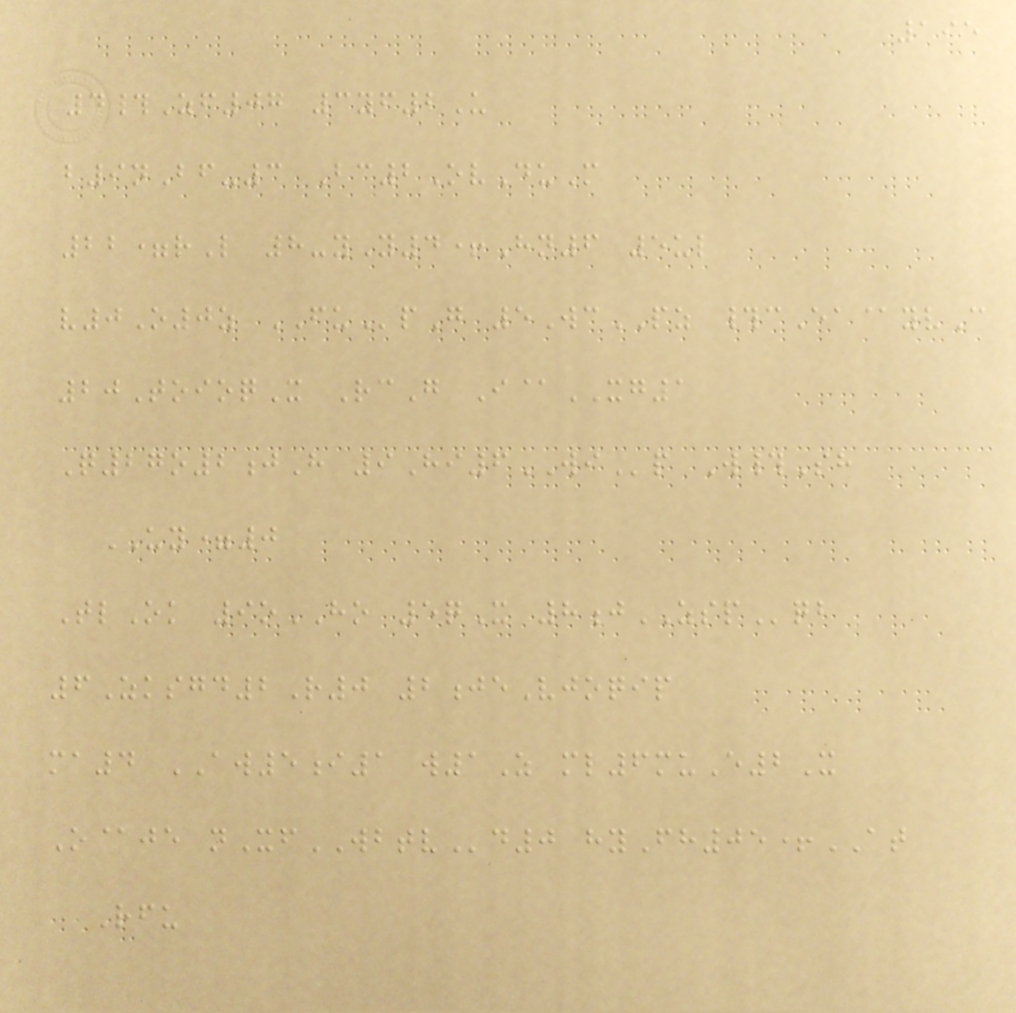195
4#Zf07 3yf2U
b9nBf-3 Bc2OvDuM
22=rL 8-yY4+Hn6 5ul
v0O0z FUpG 5WcPZ #cEa@yvC
20ToioqX RcG I@XG1
Q27o2jH 9Hi6WIp W#Sh
UY=0
TlOk 9oHO 5qX 8jZSPqb
6Zksgd2R0 2jeVjoqip
ma4 AW5i1 w1Z ml6muE2X
O@je nXfWBTVd0 hyFh05+AT
Rfu
